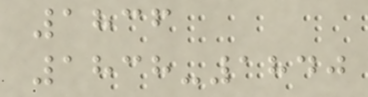1836
1838-1840
